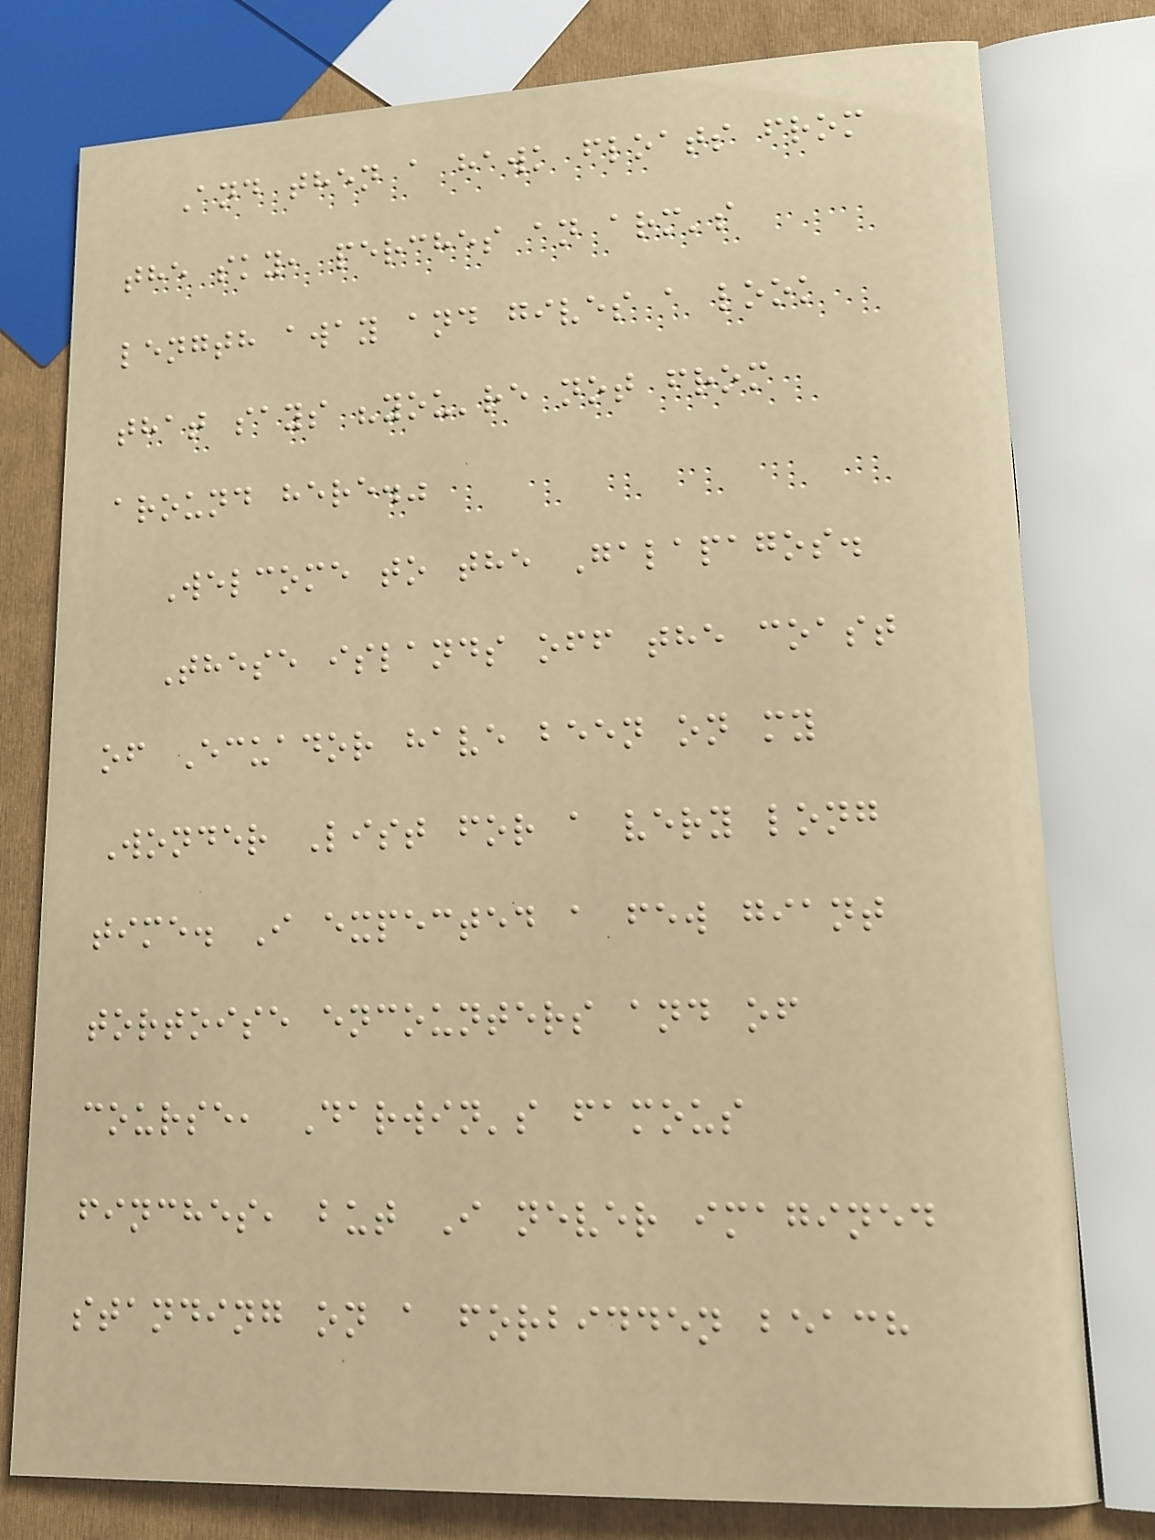And then a hawk floats from
the sky, perches an arm's
length away and gives a look
that says "you're not from
around here."
Welcome to the Galapagos.
These islands off the coast
of Ecuador have been on my
Wonder List for a very long
time. I expected a few giant
tortoise encounters and of
course, Darwin's famous
finches, but I never imagined
standing on a forbidden beach
